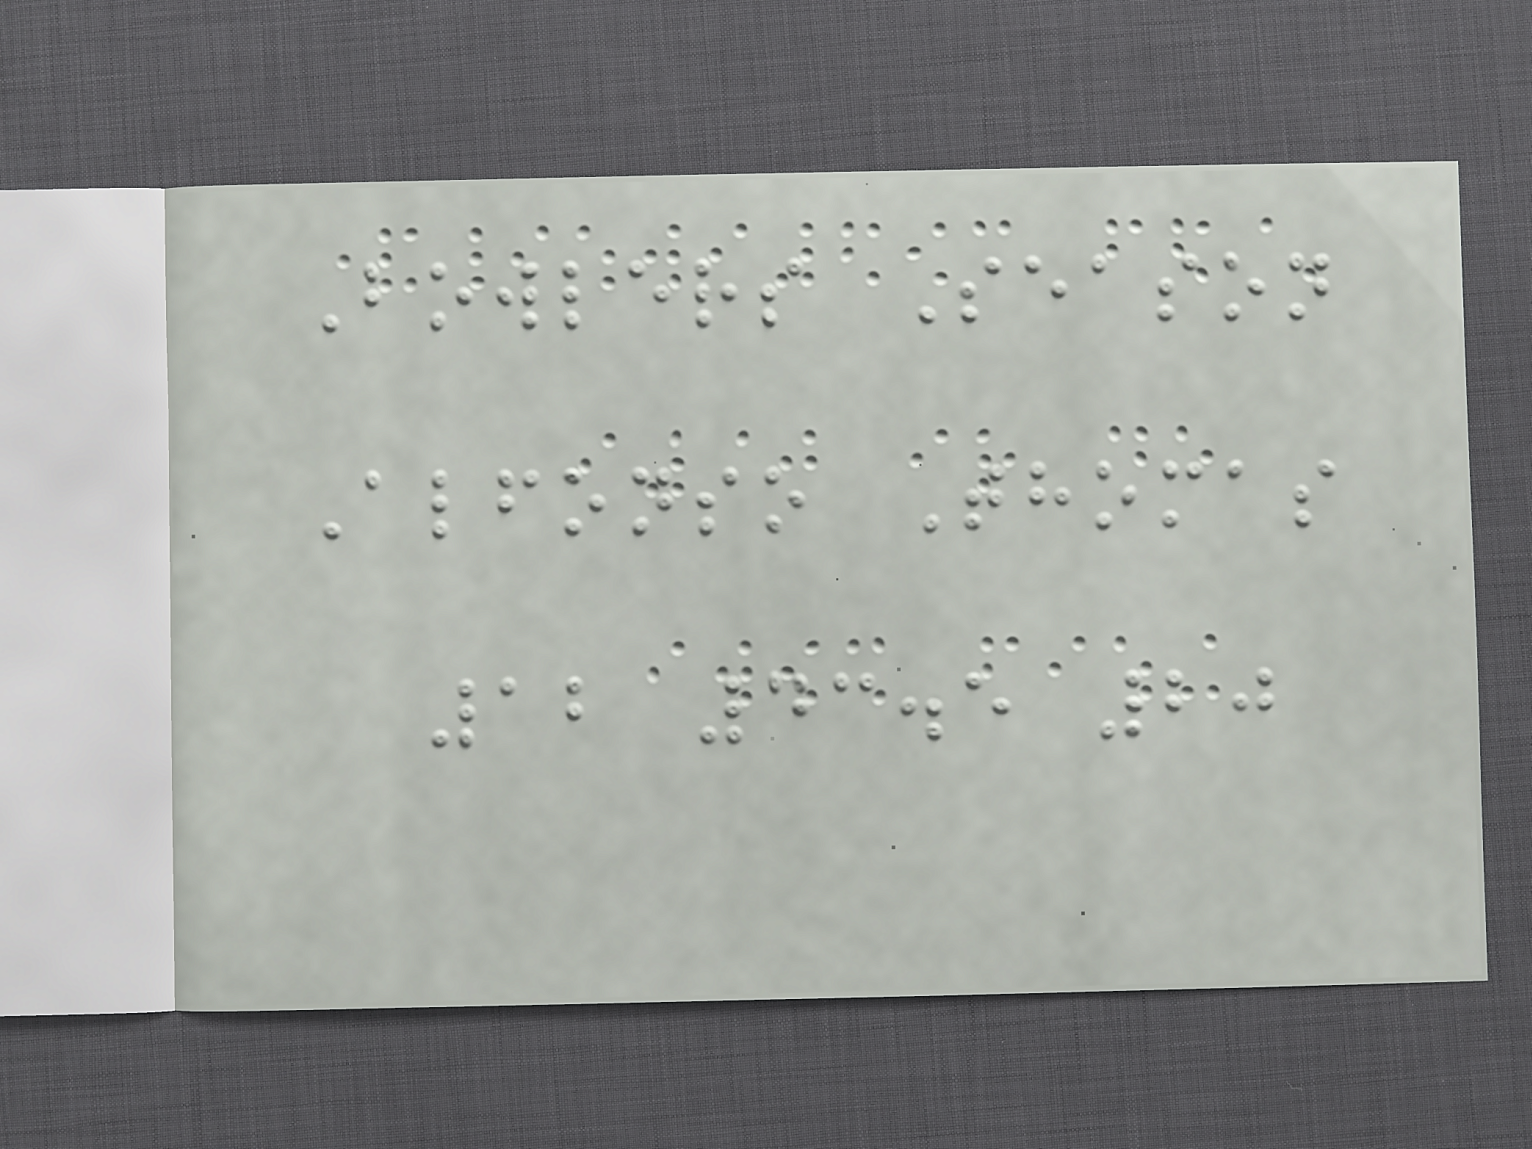Bowlers Season
Alfonso Thomas
12 43.5 20
